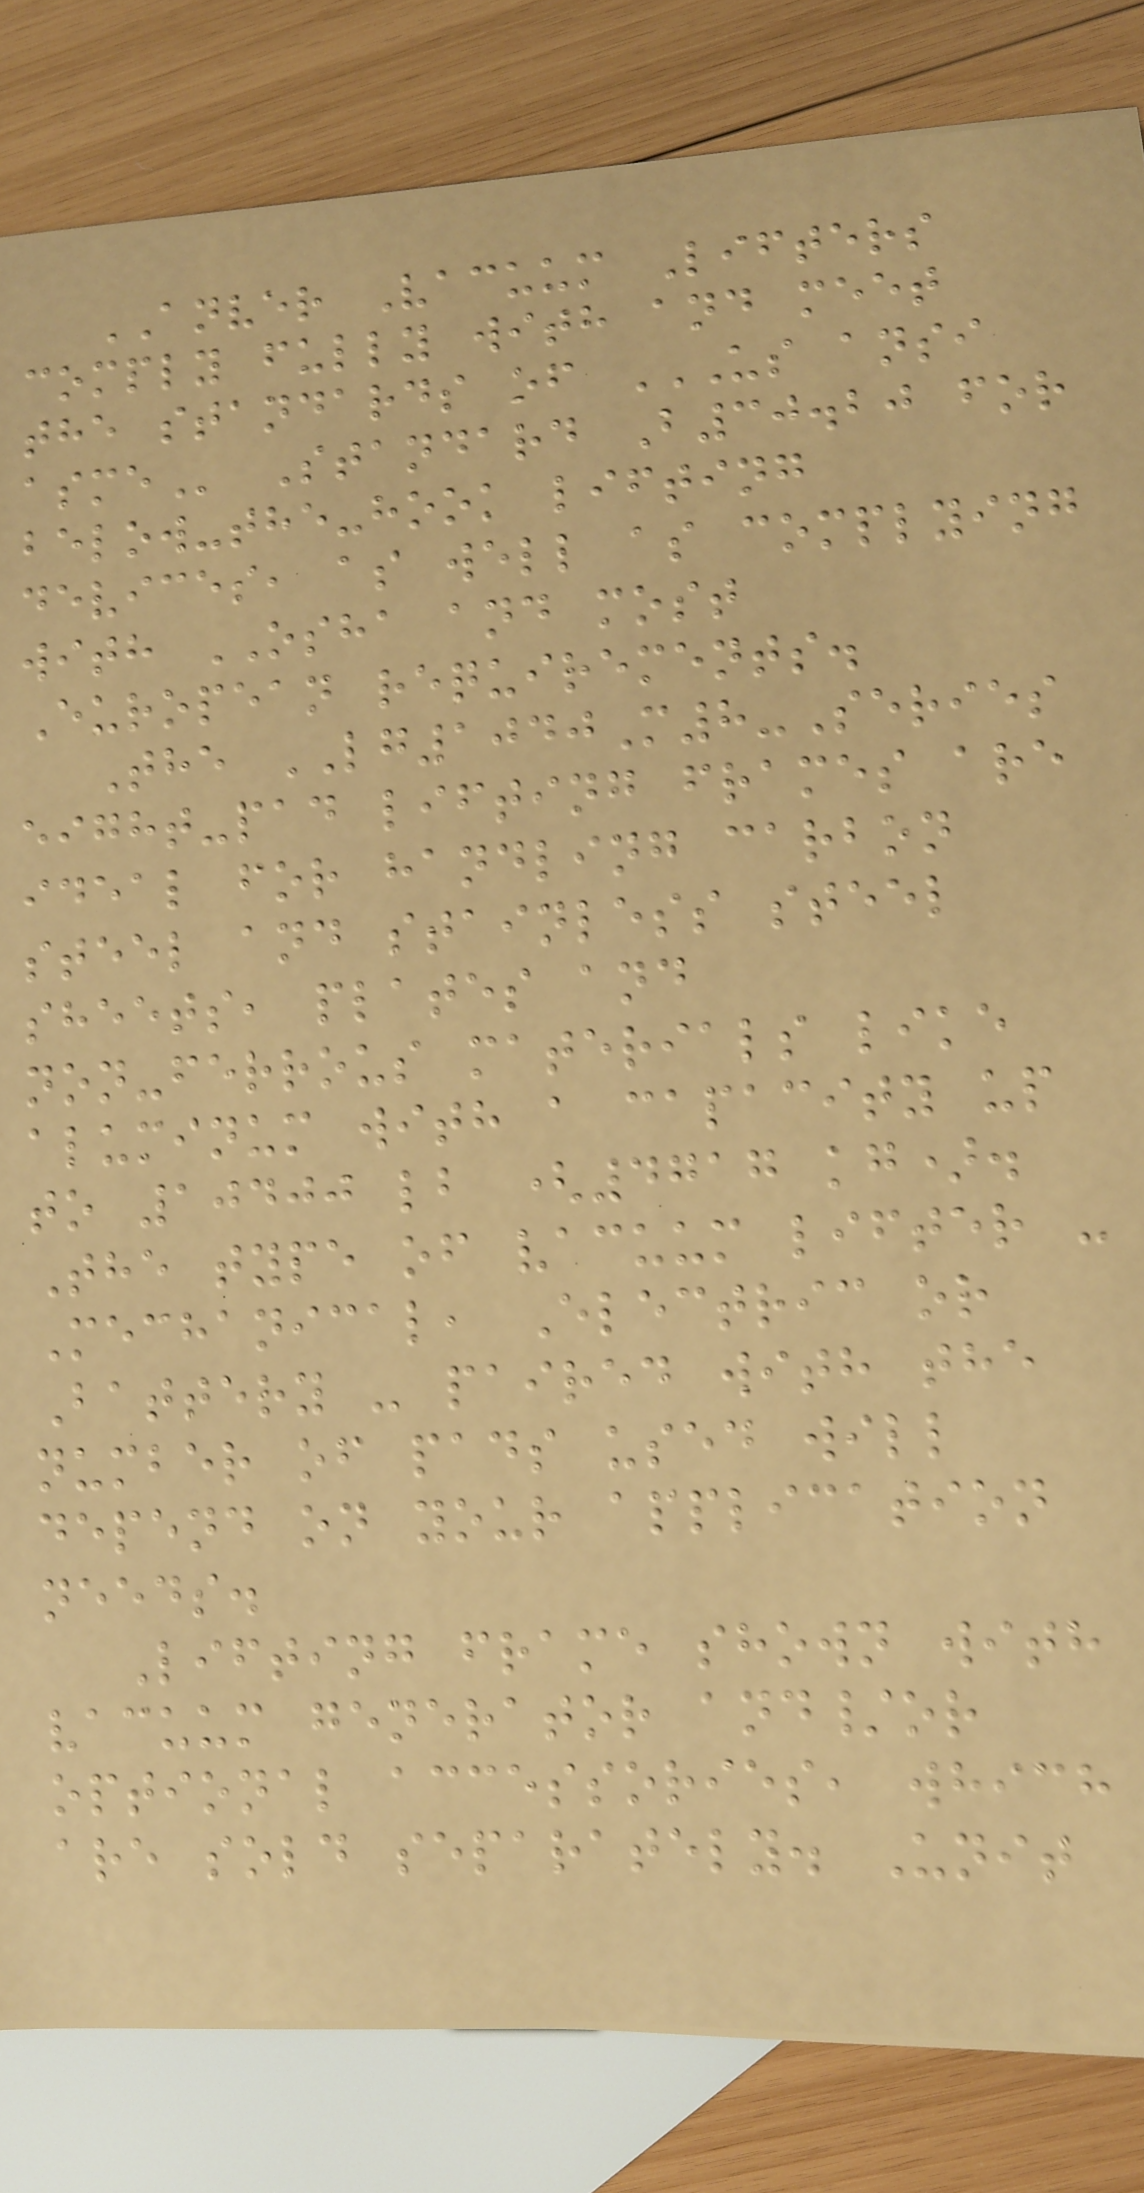ANVER Vacuum Lifters
comply fully with and meet
the standards of US ANSI
ASME Standard B30.20 for
below-the-hook lifting
devices, as well as complying
with OSHA and most
European requirements.
The LG1040M8-Series
eight-pad lifting frames are
ideal for handling carbon
steel and stainless steel
sheets, plates and
non-ferrous materials like
aluminum with a capacity up
to 10400 lb (4717 kg).
The type of vacuum lifter -
Mechanical, Electric or
Battery - paired with the
number of pads used will
depend on your application
needs.
Lifting frame shown with
vacuum generator and/or
optional accessories, which
are sold separately. Unit
